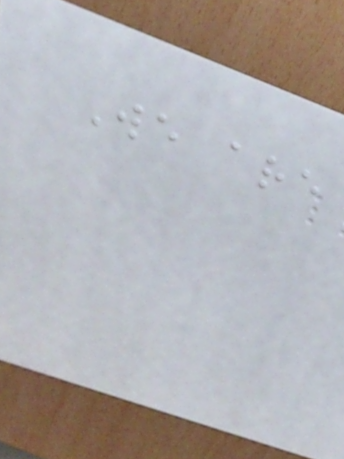We are
